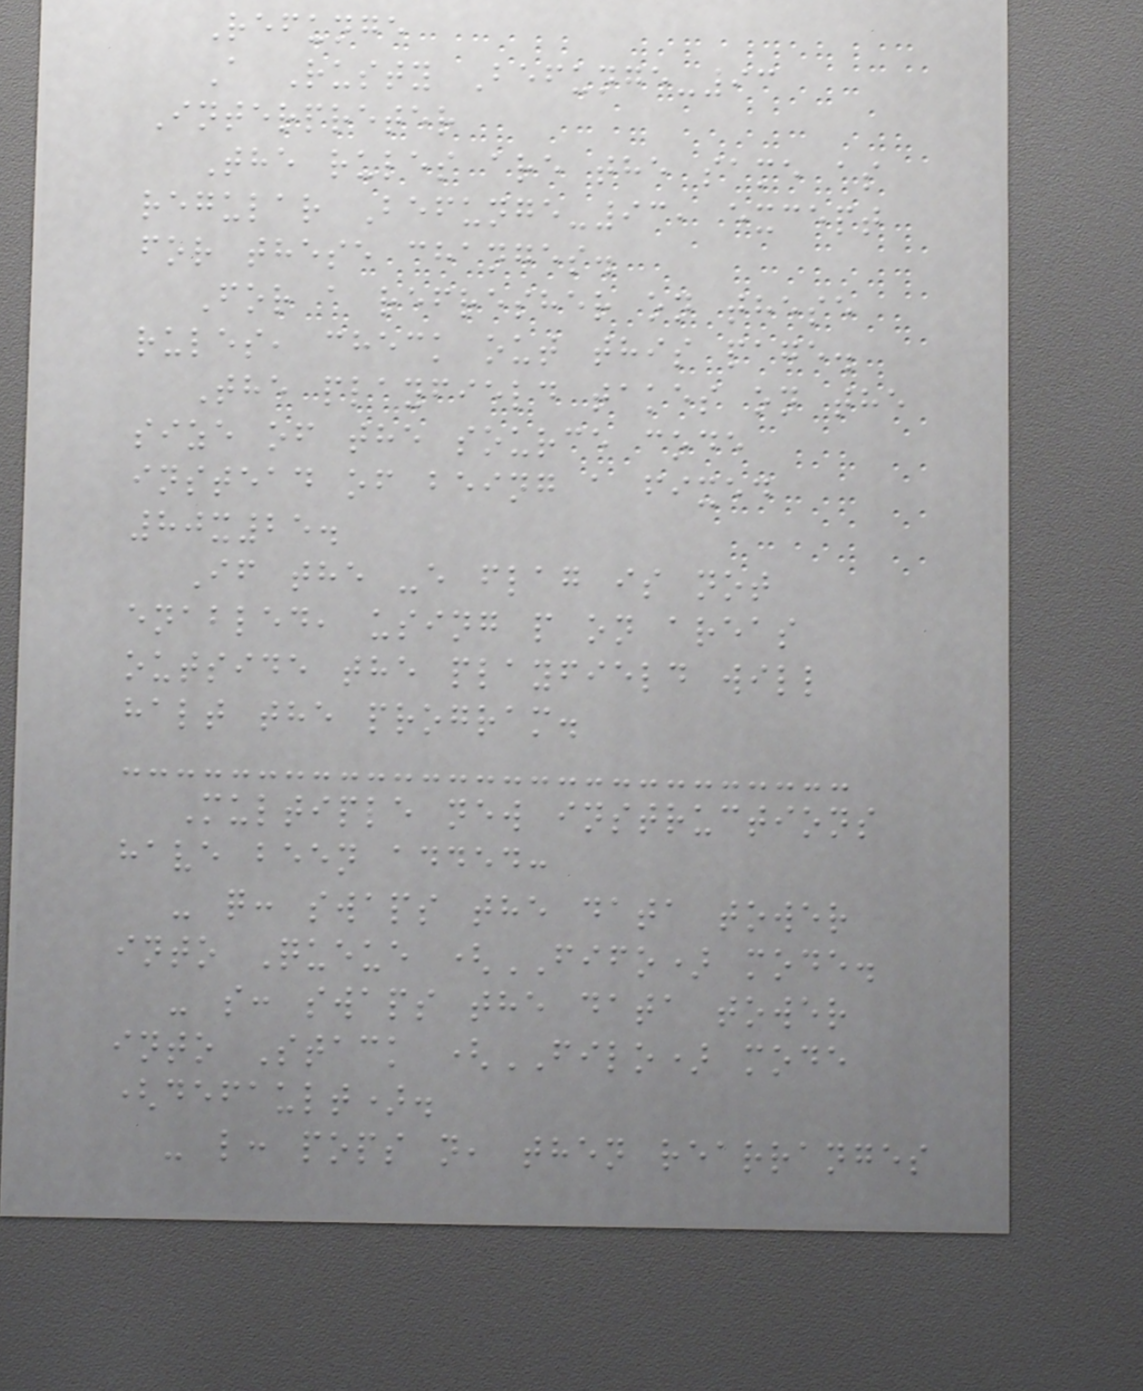Refunge
A Rusty Befunge-93
Interpreter
The rules are the same as
regular Befunge-93, except
for these changes.
For a refresher on these
rules, check out this page.
The playfield takes on the
size of the source code
instead of being a fixed
80x25.
If the -e flag is not
enabled, using p on areas
outside the playfield will
halt the program.
Multiple new instructions
have been added:
- q: swaps the data tower
into Queue (FIFO) mode.
- s: swaps the data tower
into Stack (FILO) mode
(default).
- l: pops n, then rearranges
